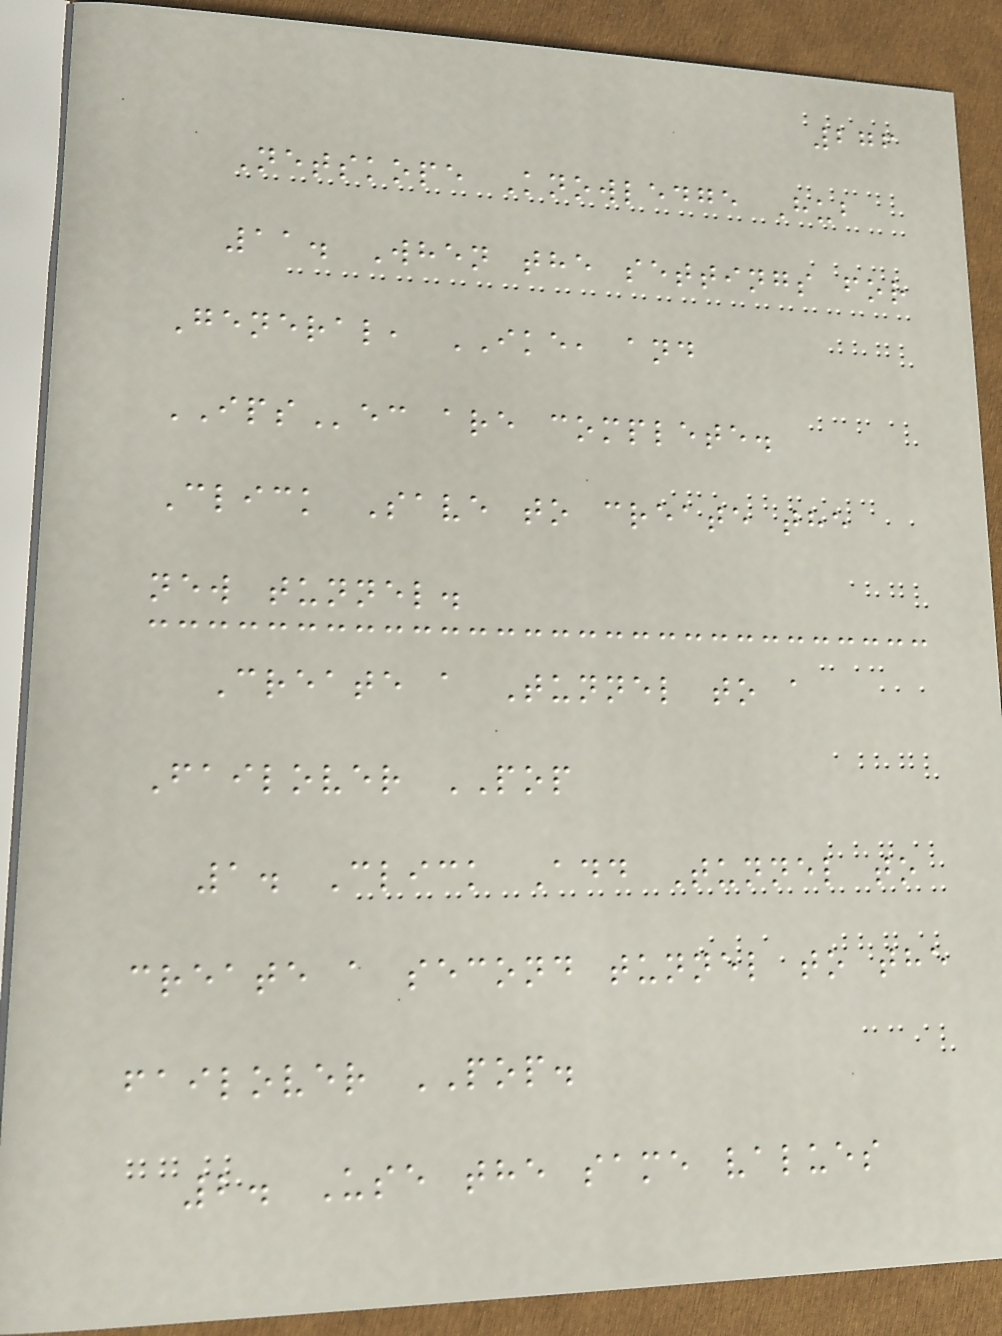276
Netskope Knowledge Hub
11. When the settings for
General, IKE, and
IPSec are complete.
Click Save to create the
new tunnel.
Create a Tunnel to a
Failover POP
1. Click Add Tunnel to
create a second tunnel to the
failover POP.
2. Use the same values
